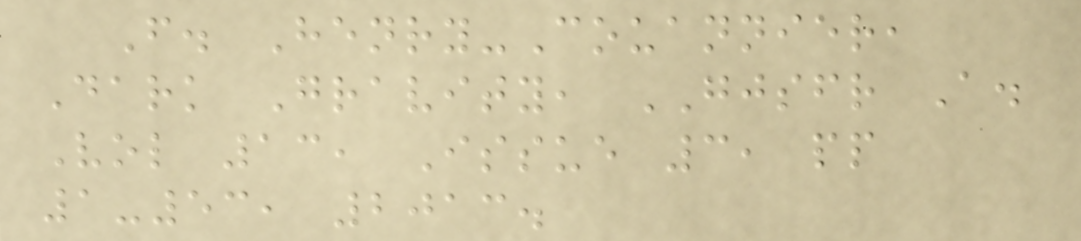F. Henry-Couannier,
Dark Gravity, GJSFR A.
Vol 13, Issue 3, pp
1-53, 2013.
